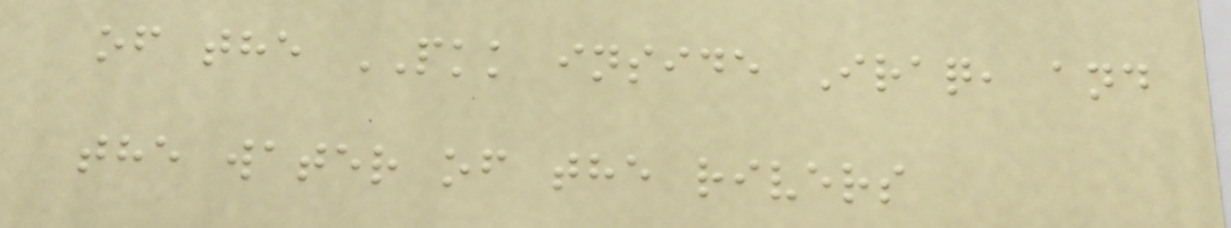of the PKK inside Iraq, and
the water of the rivers
